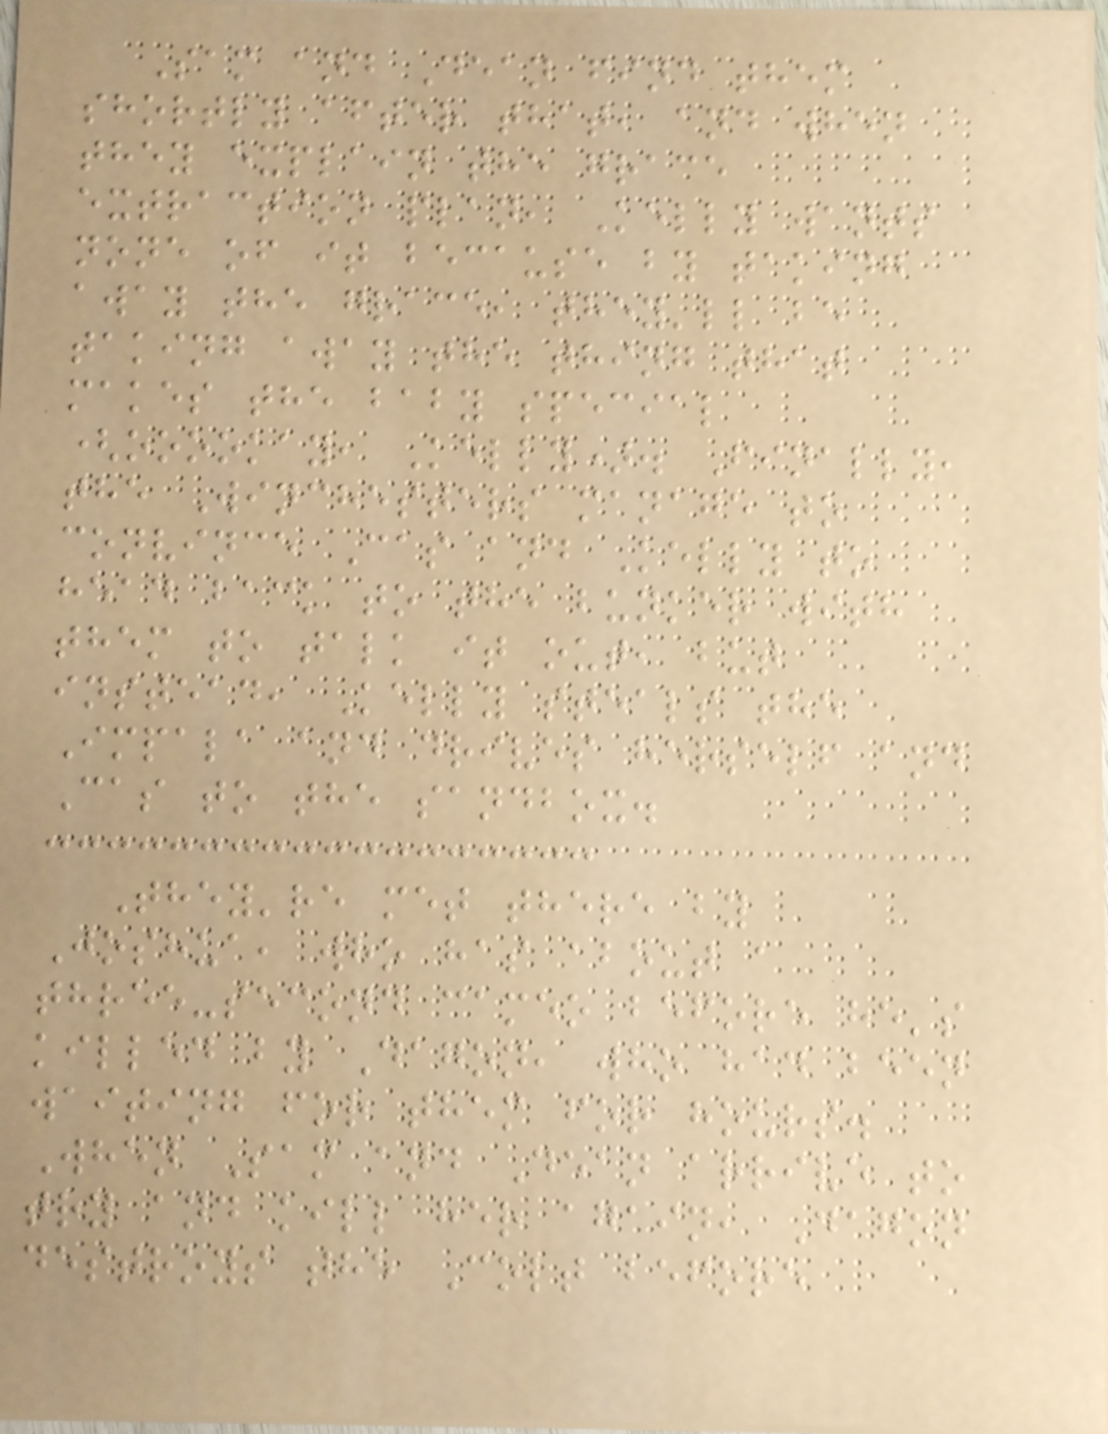Sam and Dean find them
shortly after that, and when
they explain the grace
extraction plan, Kelly wants
none of it because by taking
away the grace, they'll be
taking away the thing that
makes the baby special
(ooookay, Kelly). Finally,
the Winchesters manage to
convince Cas and Kelly to
head back to the bunker with
them to talk it out, but
instead, Kelly steals the
Impala and drives herself and
Cas to the sandbox.
They're met there by
Joshua, who has about a
three-second cameo before he's
killed by Dagon, who had been
waiting for them for hours.
When Sam and Dean arrive to
try and kill her again, Dagon
destroys the Colt before
